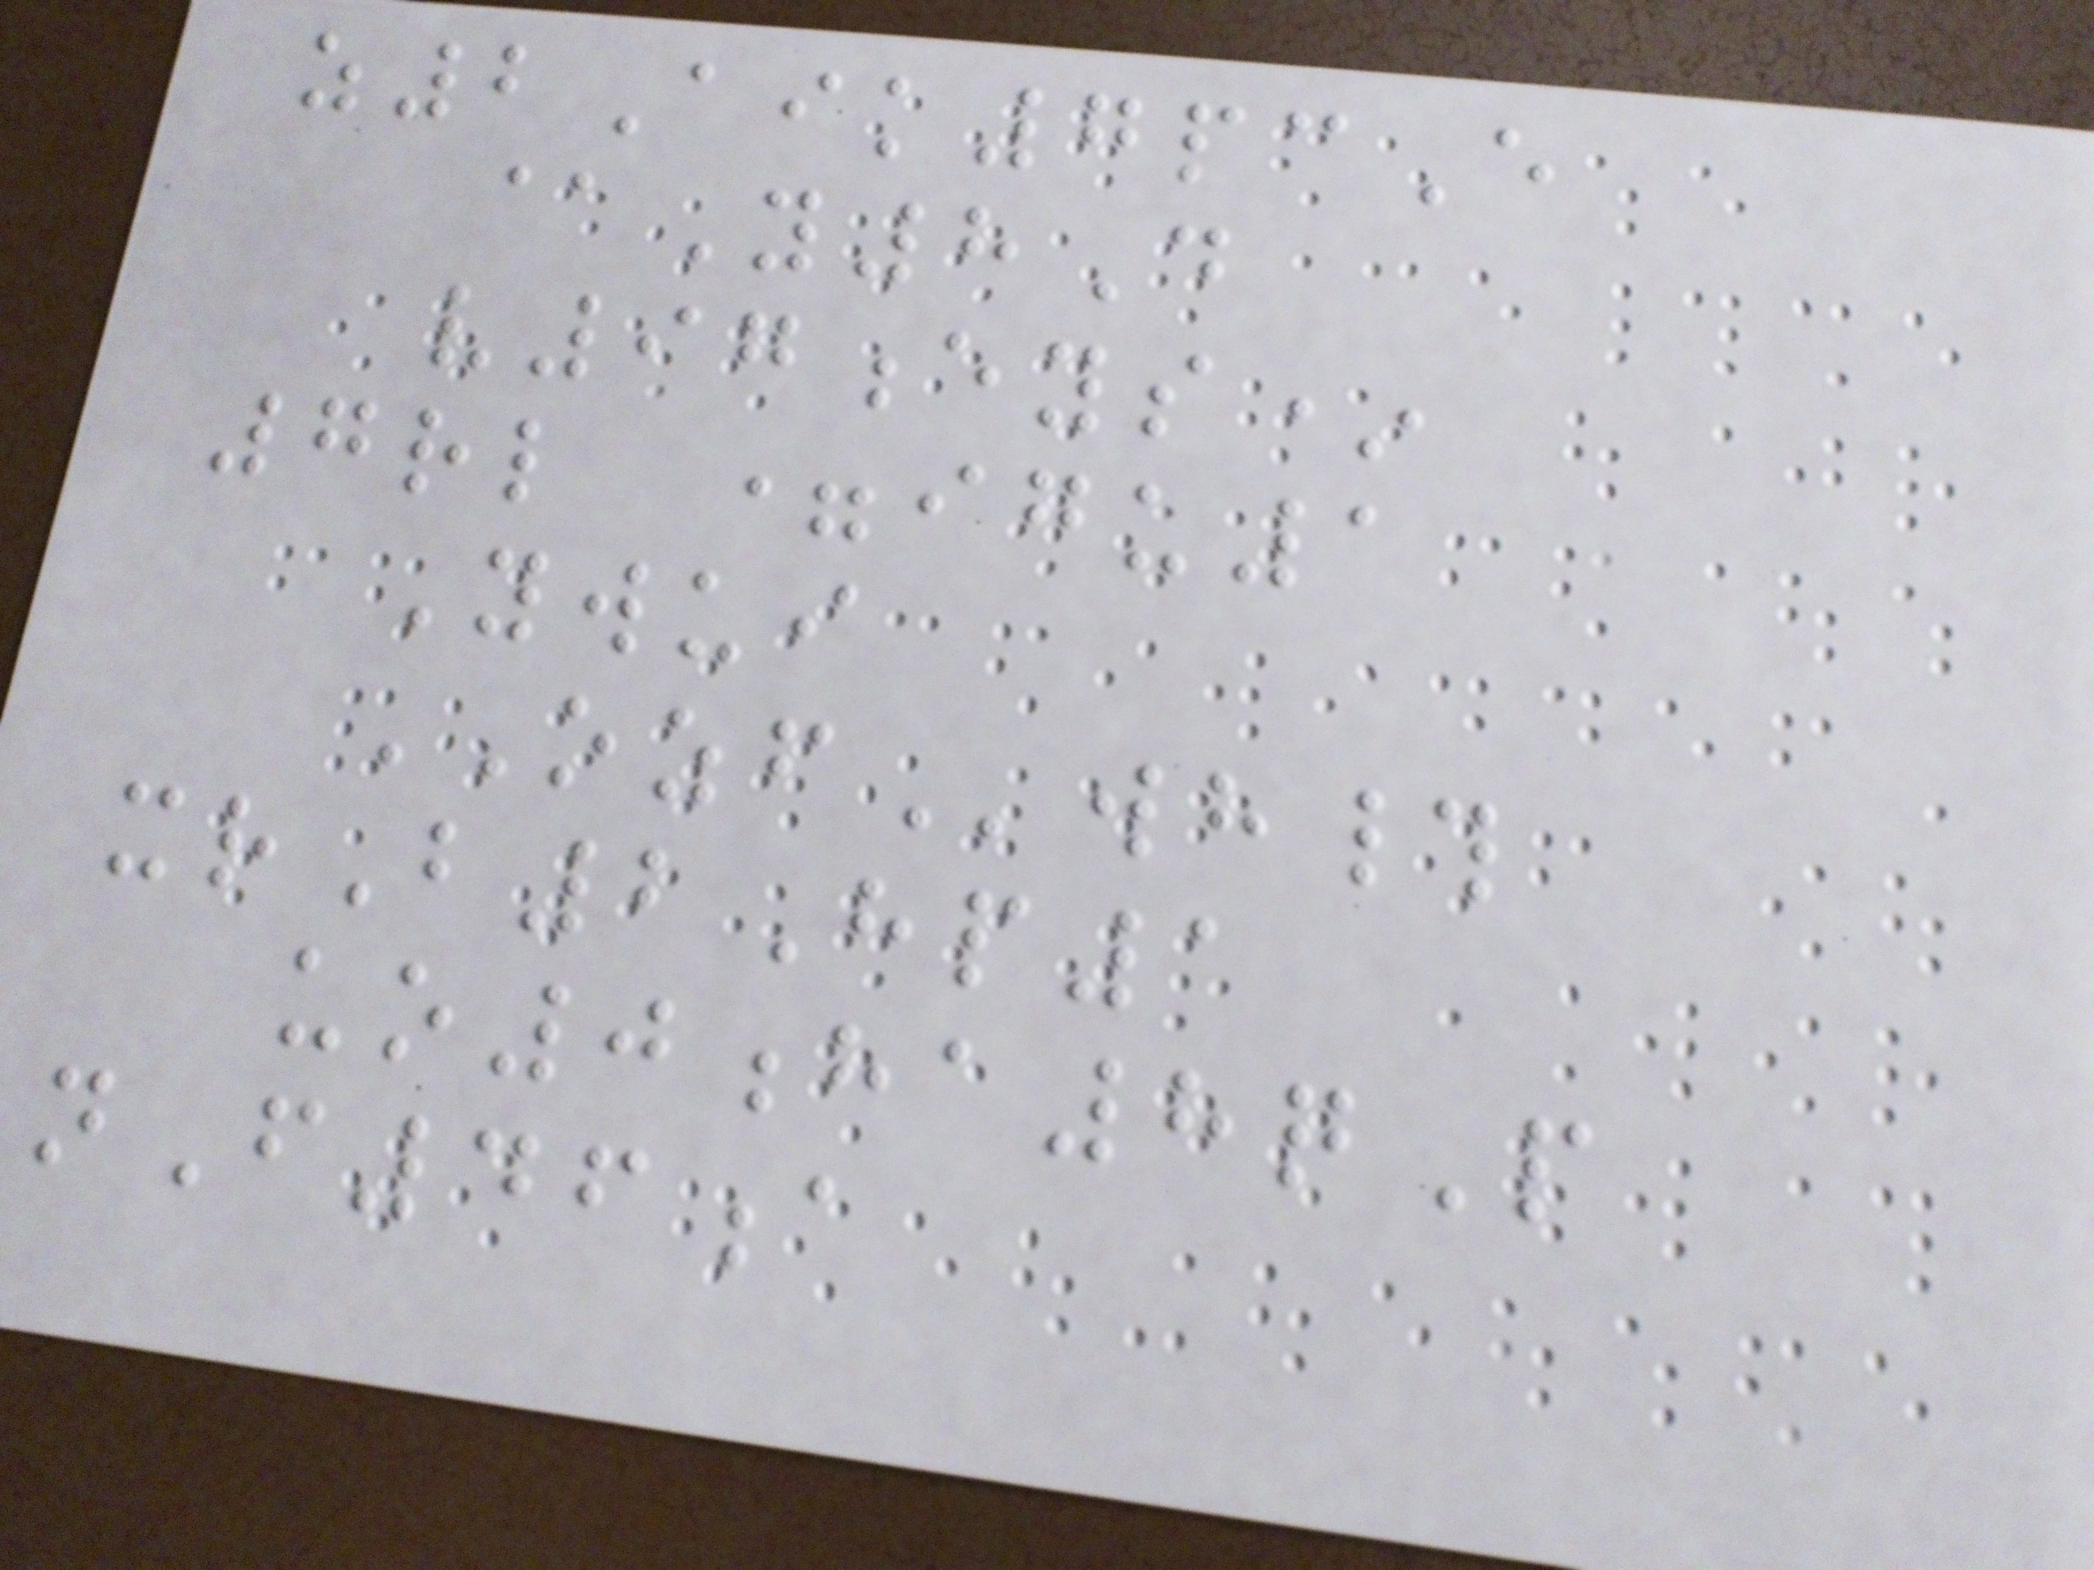z2Aik7pcE
@Y8D
v97eys*
7rl =igu1
Ywui
OZFwh#
xrB2Hp1
uo0ha8qP
nF46a
